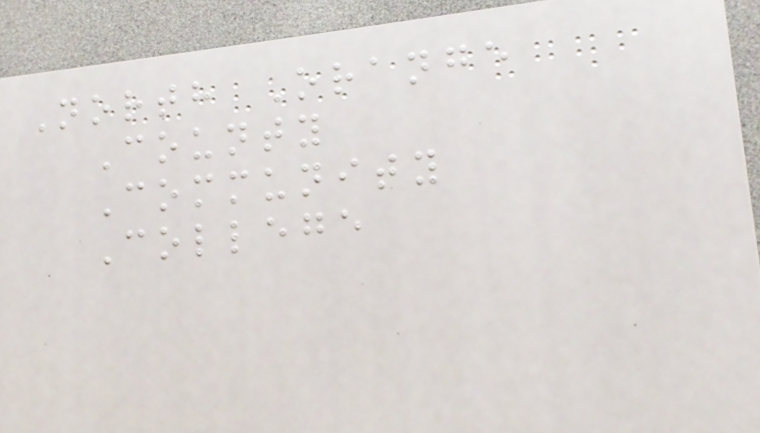North Orange
County
Community
College
